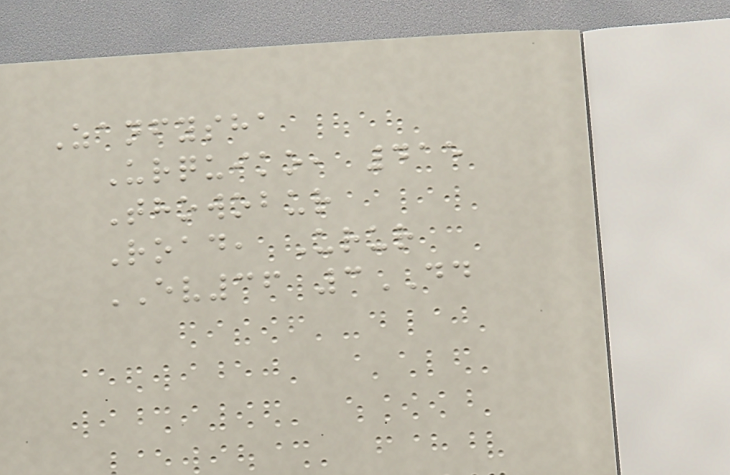Zanfysha
Urquiko, 415
Thowobur
Road, Urur
EV36 3DD
